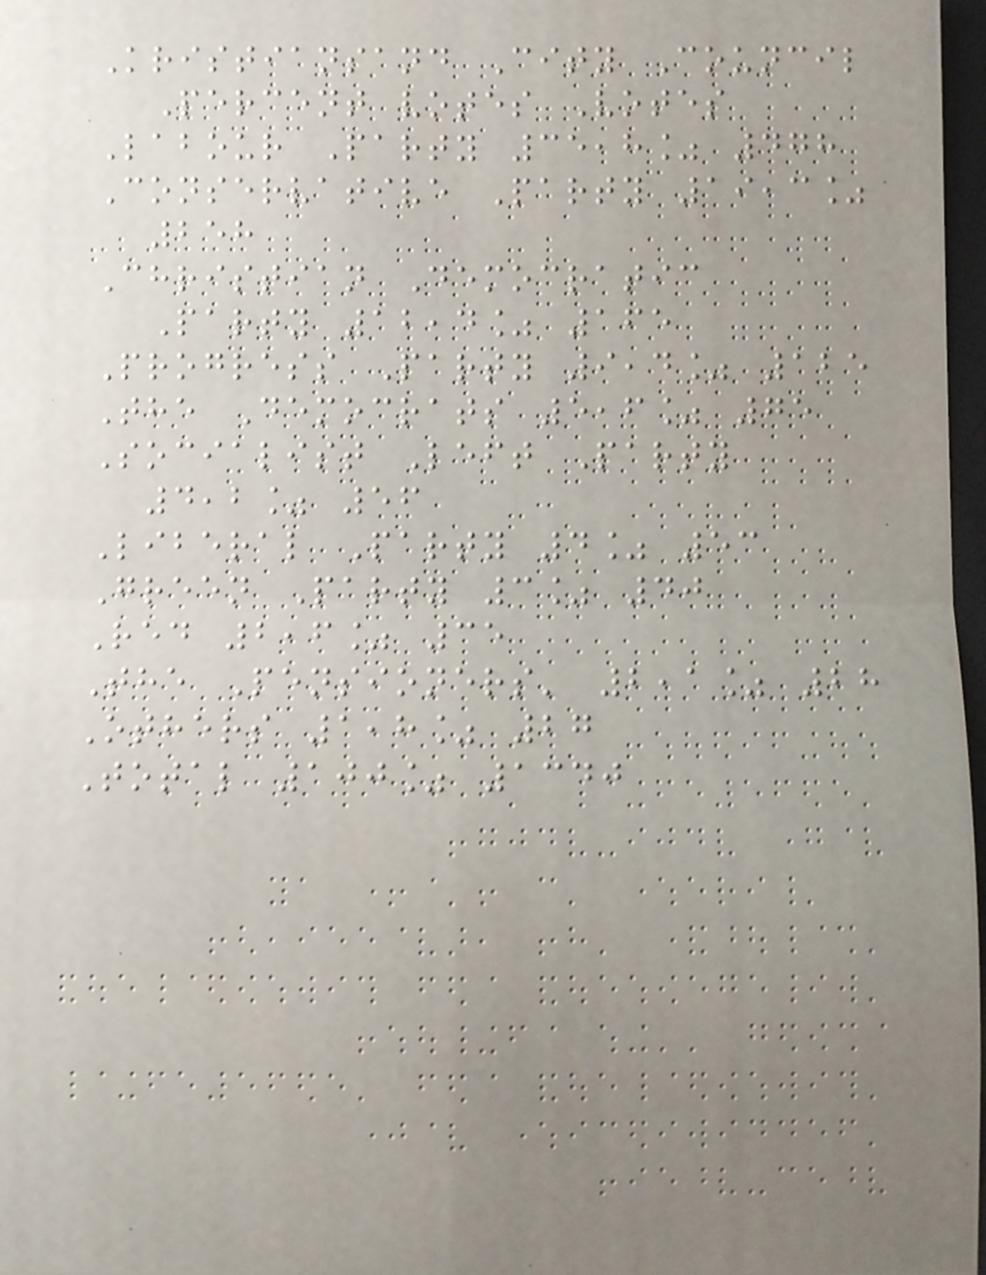Kristiansand City Council
Percent votes Votes
Labour Party 35,8% 478
Conservative Party 19,3%
258
Christian Democratic
Party 12,4% 165
Progress Party 9,4% 125
The Democrats 5,6% 75
Socialist Left Party
4,2% 56
Liberal Party 4% 53
Green Party 3% 40
Red 2,6% 35
The Pensioners' 2,1% 28
Others 1,8% 27
Total 100% 1340
